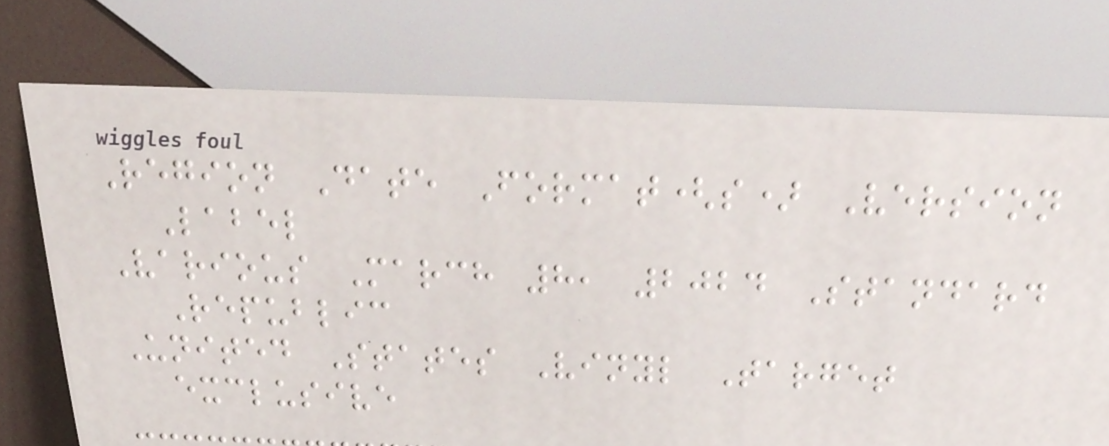Region Date Format(s) Version
Label
Various March 8, 2024 Standard
Republic
United States Vinyl Target
exclusive
